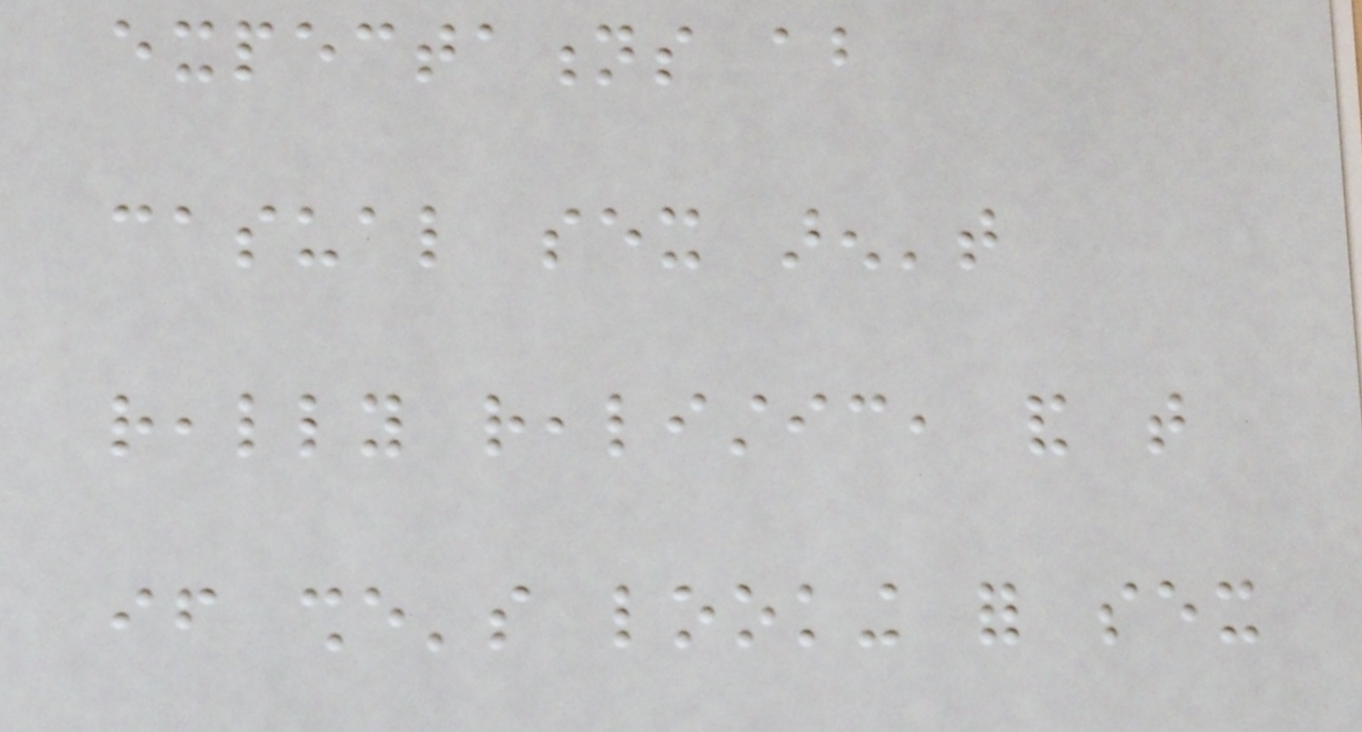expectations about
casual sex aren't
really realistic, and that
if she's looking for sex
